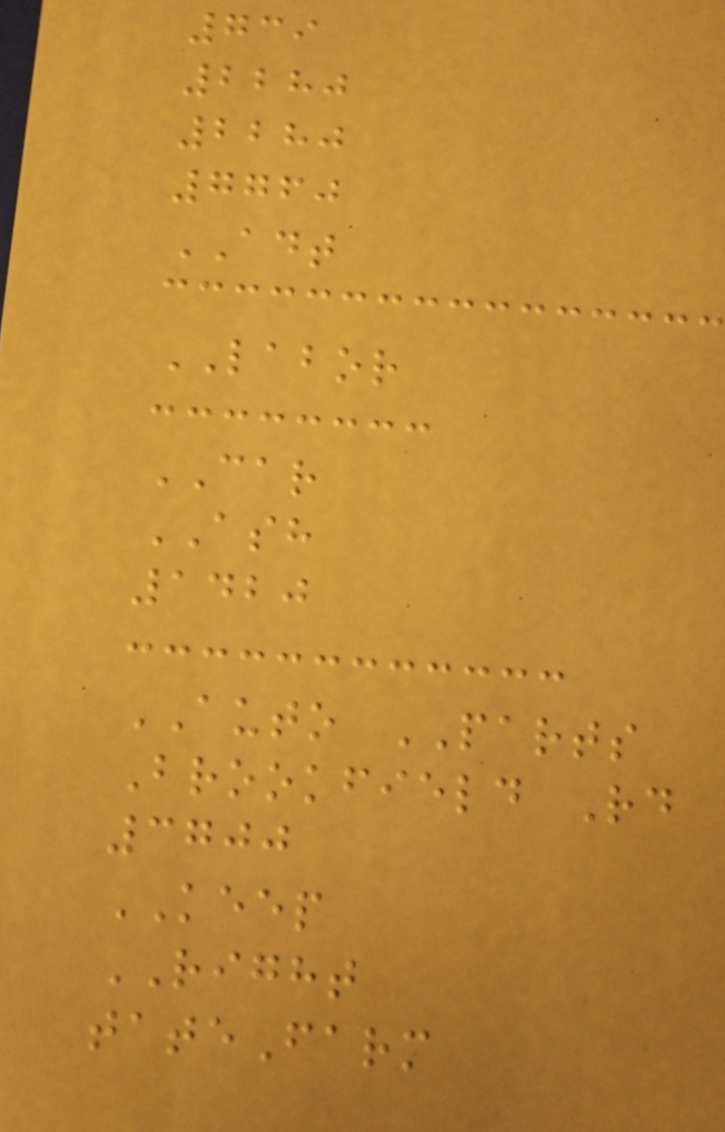739
2280
2280
7760
ADT
LABOR
CAR
ASH
1420
AUTO PARTS
Brookfield Rd
3700
KEEP
RIGHT
tateFarm
